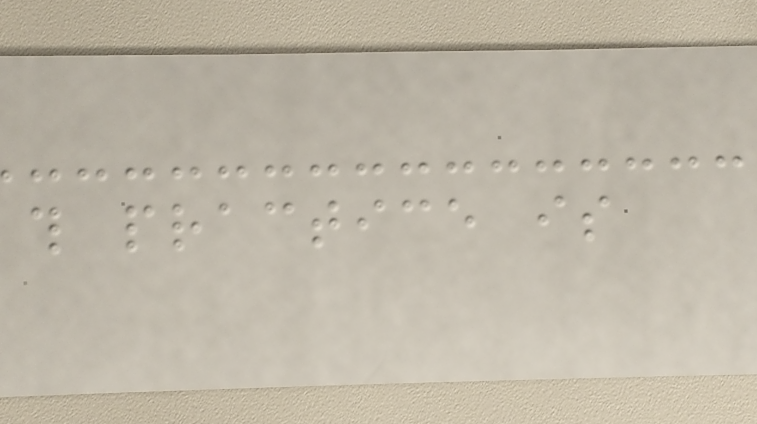this practice is
